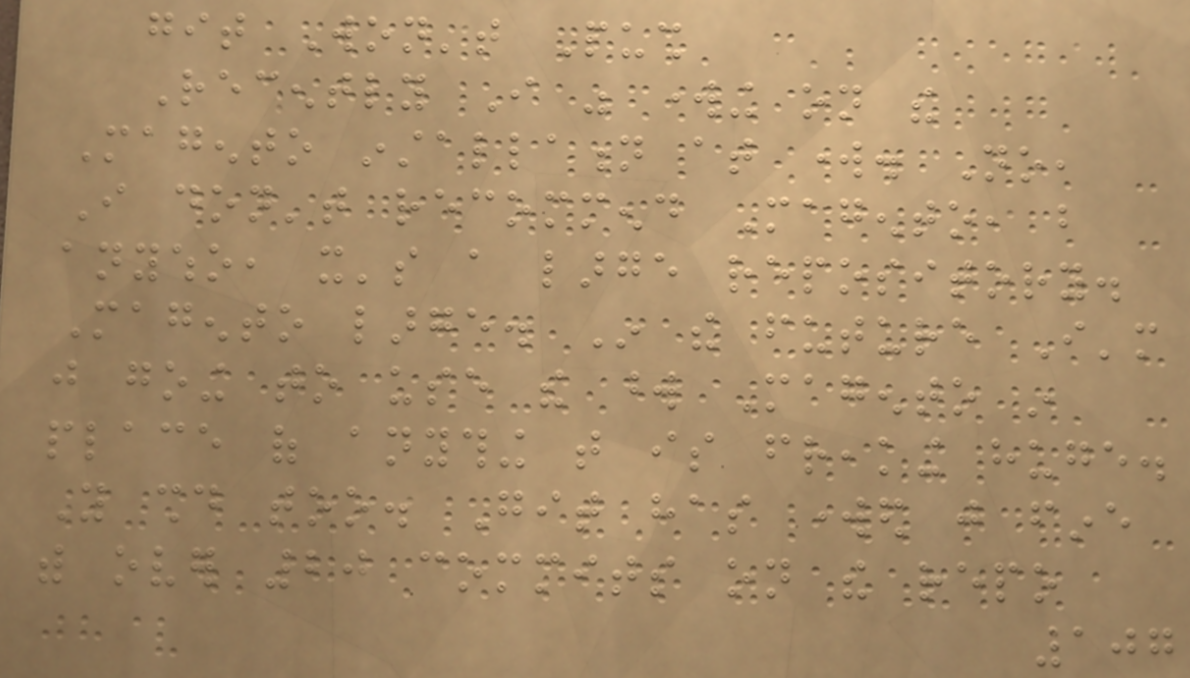git Won't Push
Recently I was working on the
Magento installation at work. No,
I don't recommend Magento, but
anywho, it's a large repository.
Magento large. In the future I'm
just going to use the word Magento in
place of anything that is freaking huge.
You should too. Git has worked just fine
with over 20 commits on the repo
107
